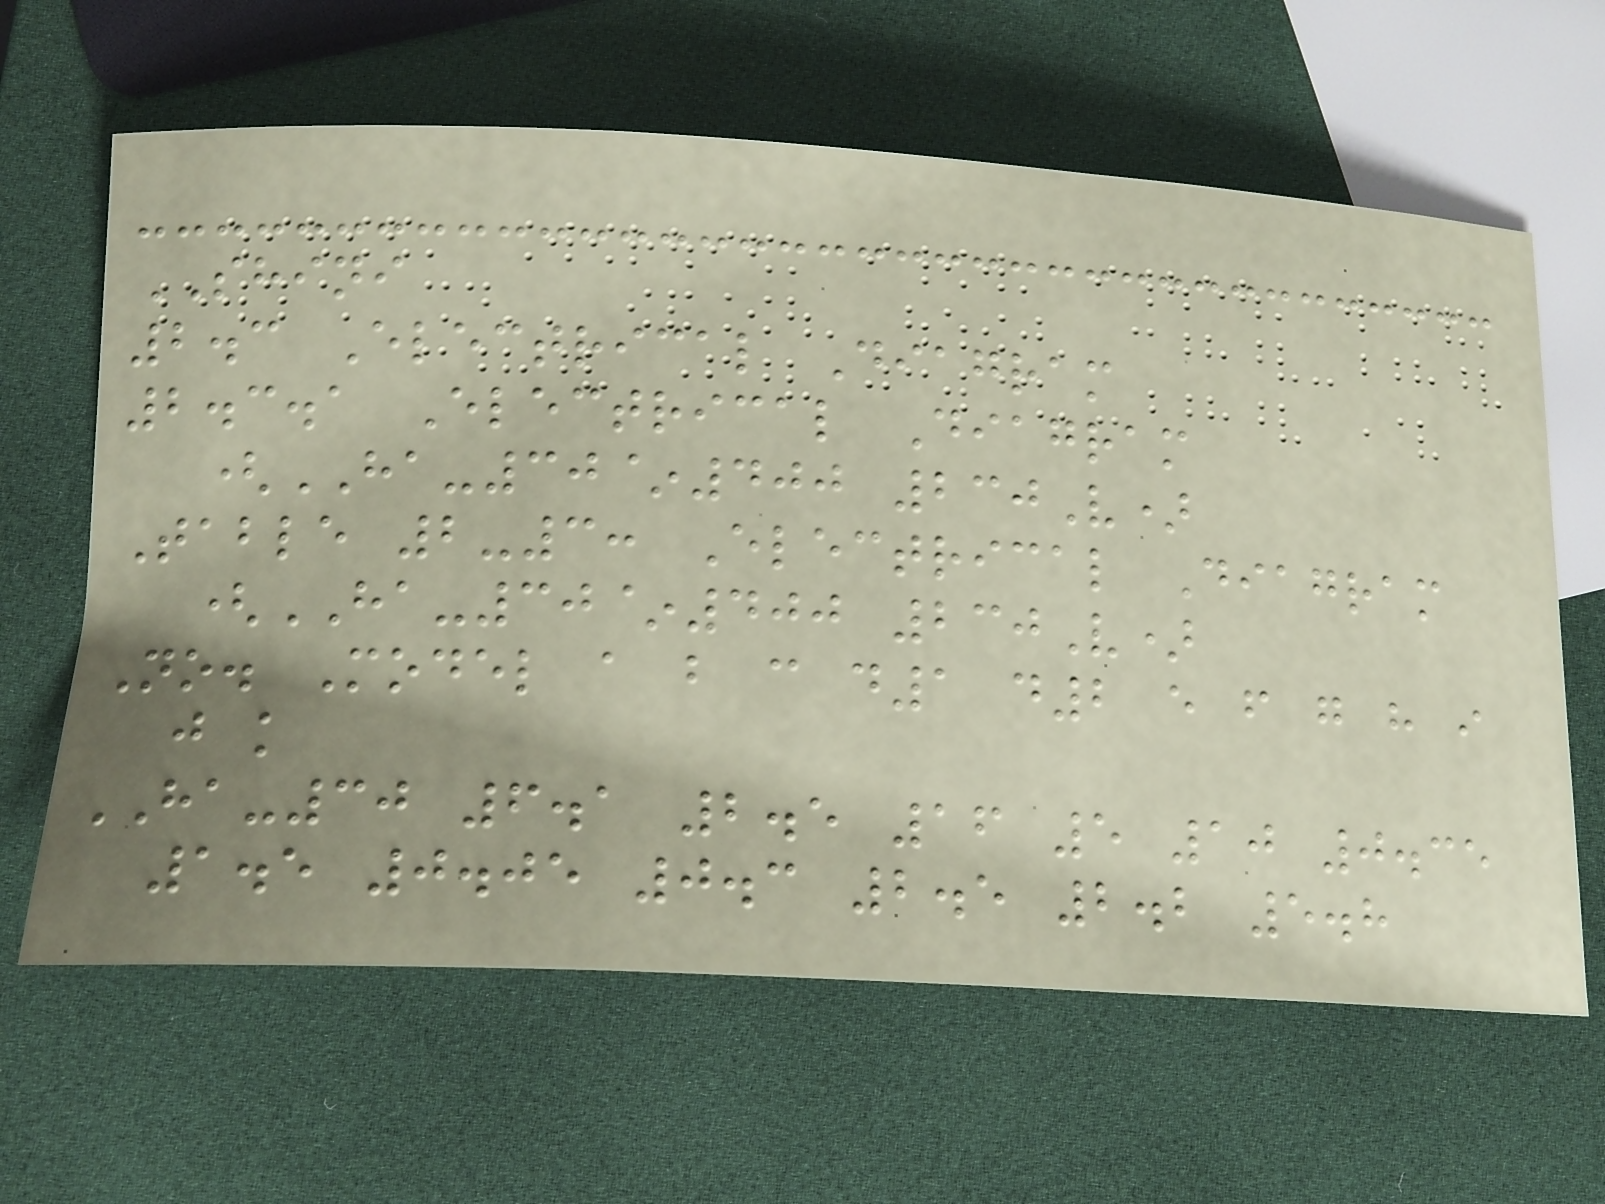SHINI
2.3 Electrical Diagram
2.3.1 Electrical Diagram
(HA-30~400 230V)
Table 2-3: Electrical Diagram
(HA-30~400 230V)
No. Model a b c d1 d2 e f g h i
j k
HA-30 6.1 2.5 16 5 10 0.35
1.5 0.05 0.3 2.5 2.2 5.8
